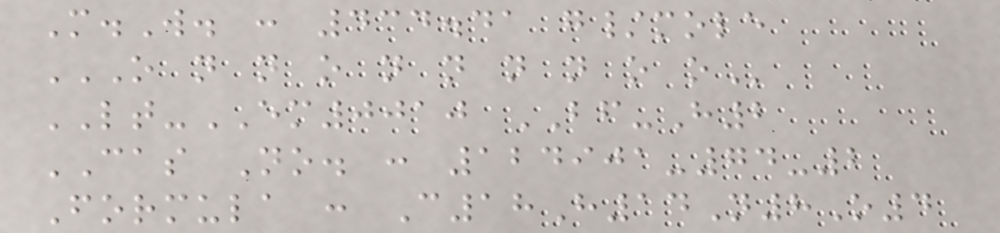M.W. : 434.41 g/mole
O N N O N N N N O O
LT-EM0010 BF-H2
CAS No. : 124901-74-2
Formula : C18H14N8O4
